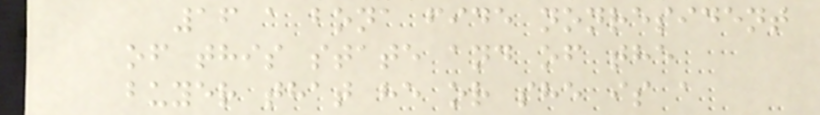16 a bona fide nonresident
of this state and of the
buyer that he or she is a
